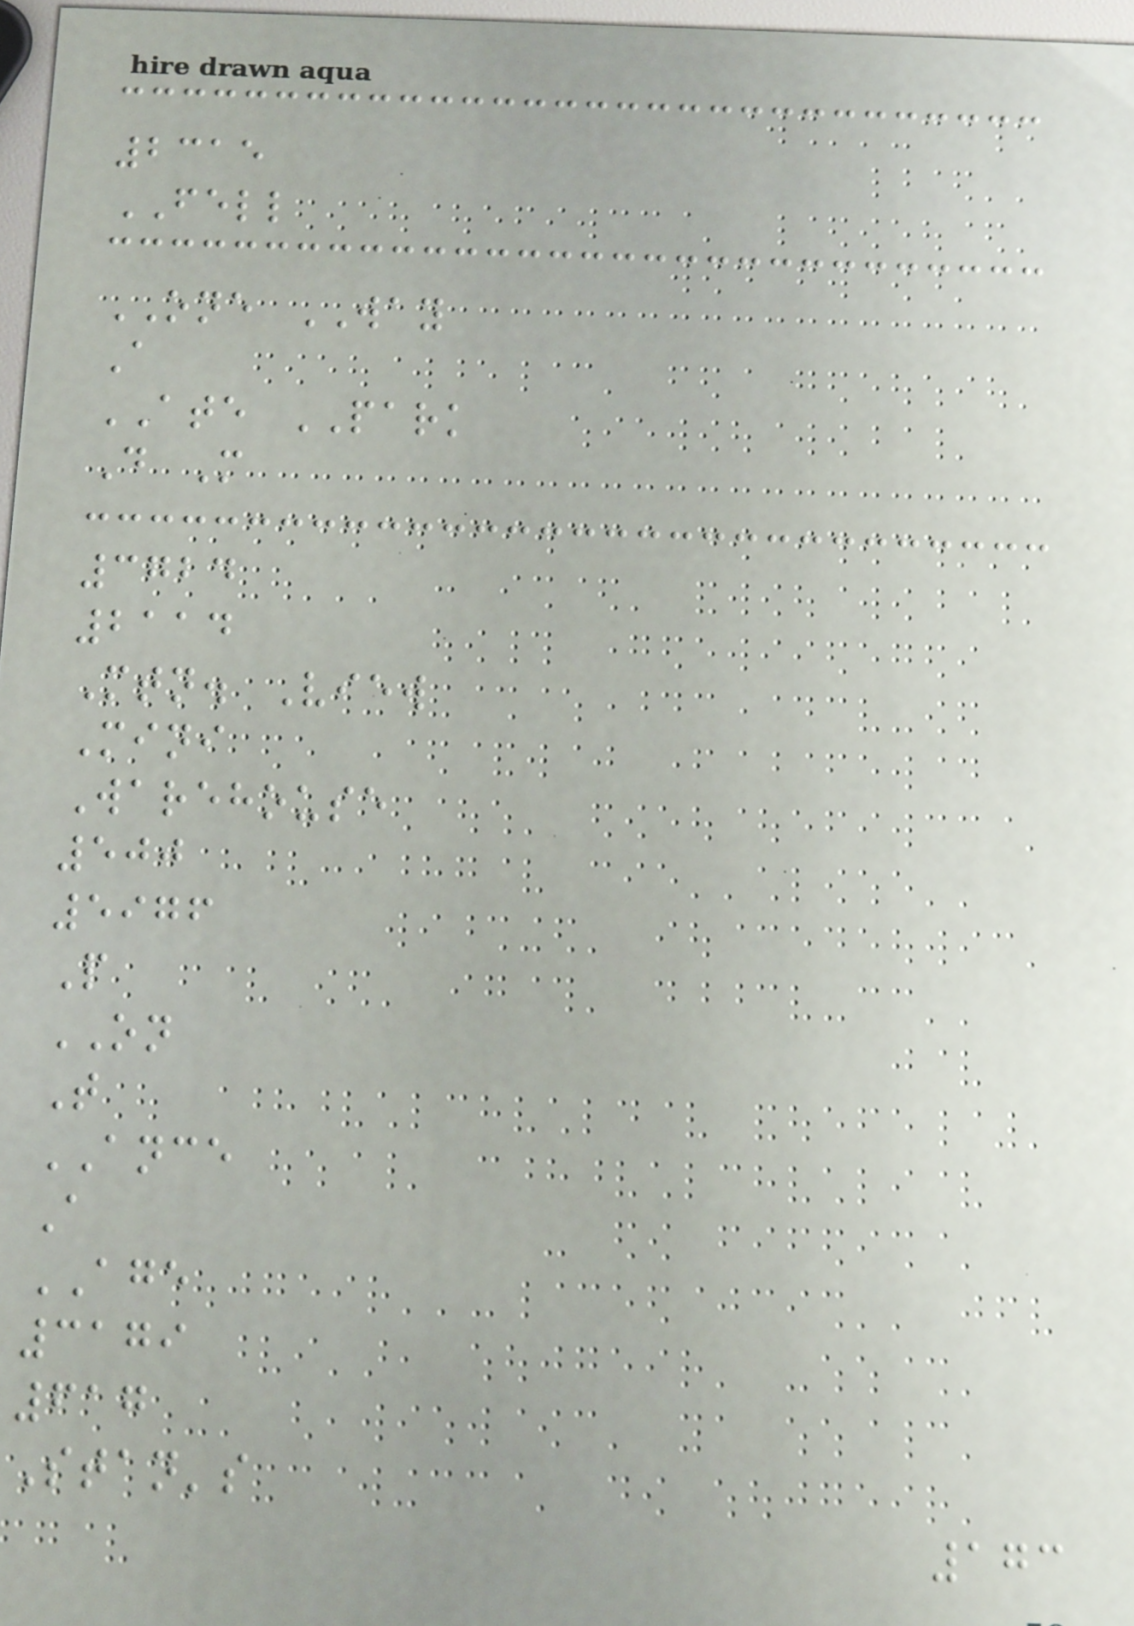2315
FELL
ONE WAY
A
ATE PARK
D M
3724
2114
Mtn. View
Mini
Warehouse
500
5976
P
ON
T
ANCE
A
AGE
3179
617
Stan's
173
